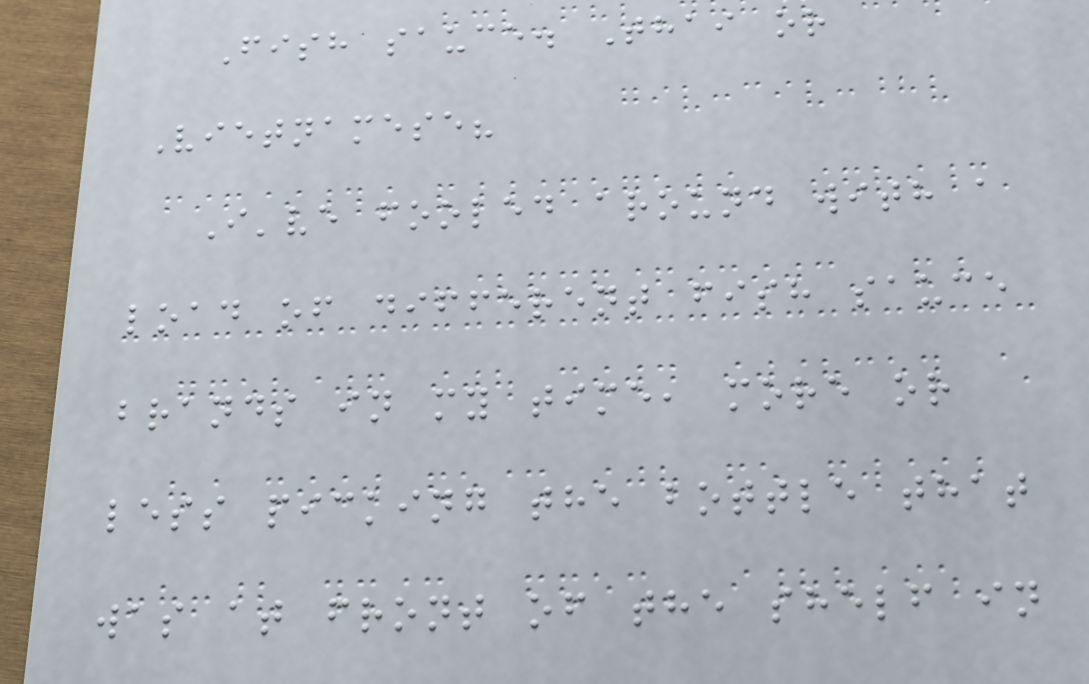Fish sauce. Thai or
Vietnamese?
I've fooled around with a
load of different fish sauce
brands in my time, more or
less picking the bottle that
was at front of the shelf in
